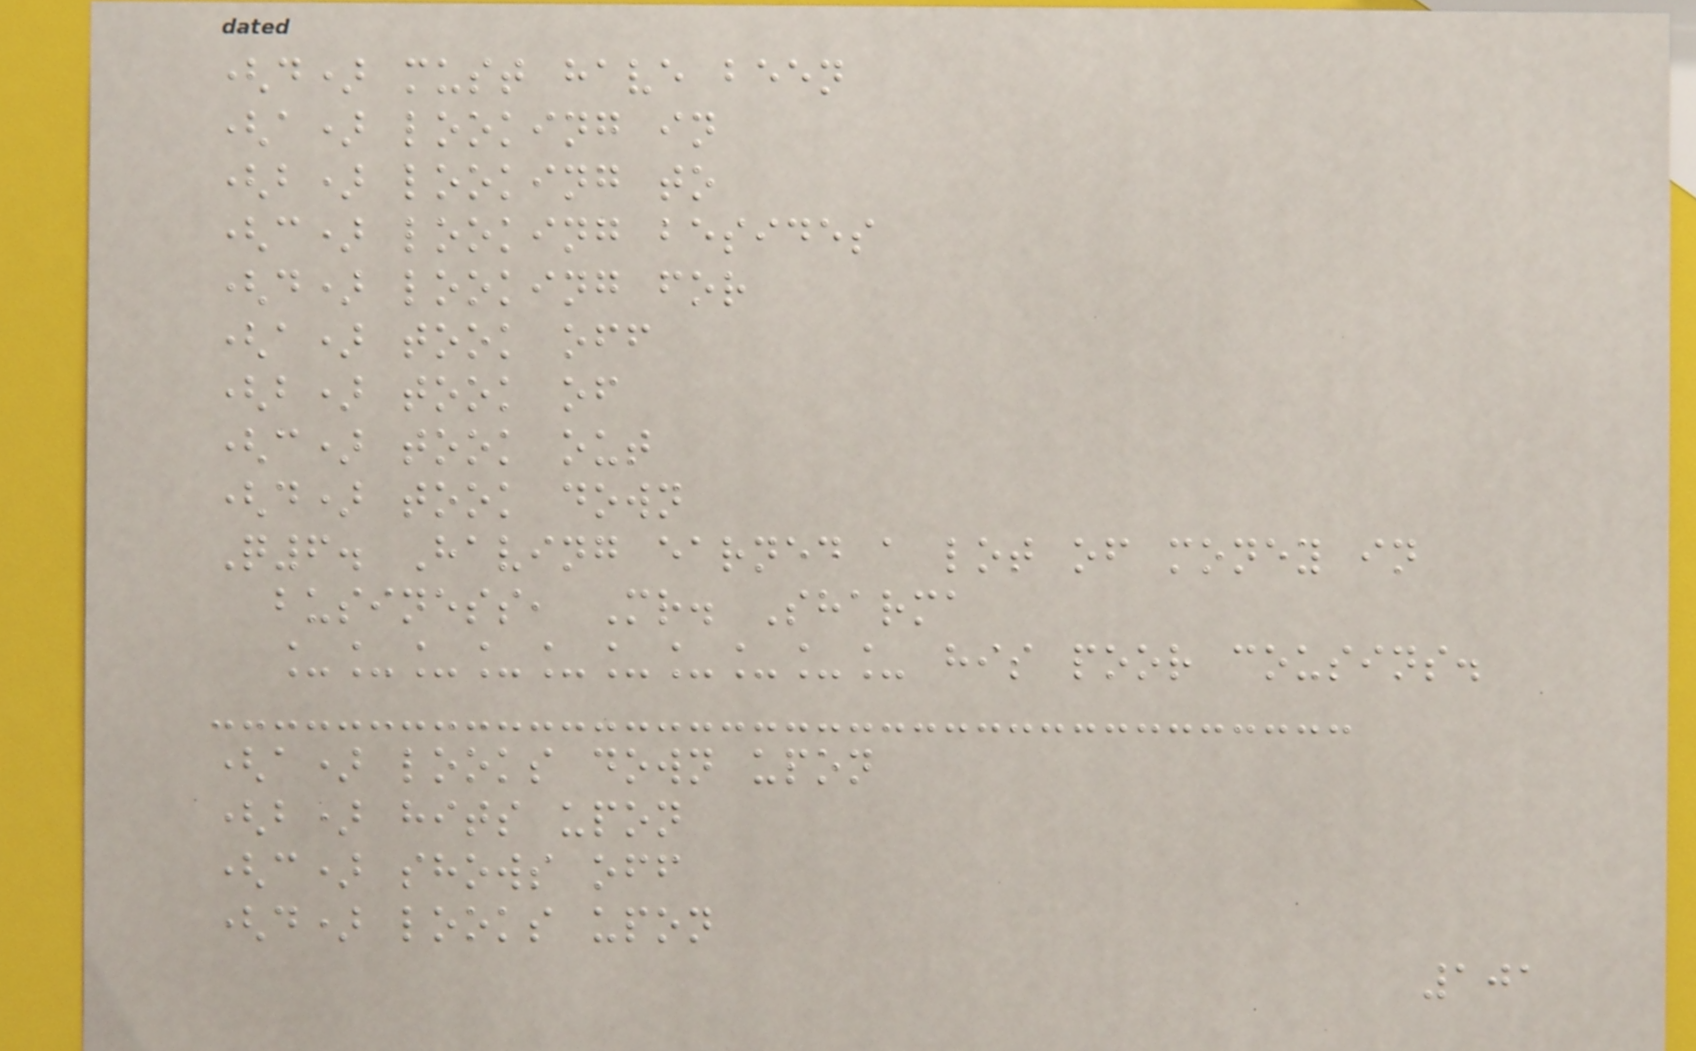(d) must have been
(a) looking in
(b) looking to
(c) looking besides
(d) looking for
(a) took off
(b) took of
(c) took out
(d) took down
Q6. Having earned a lot of money in
business, Mr. Sharma
__________ his poor cousins.
(a) looks down upon
(b) hits upon
(c) shows off
(d) looks upon
101
